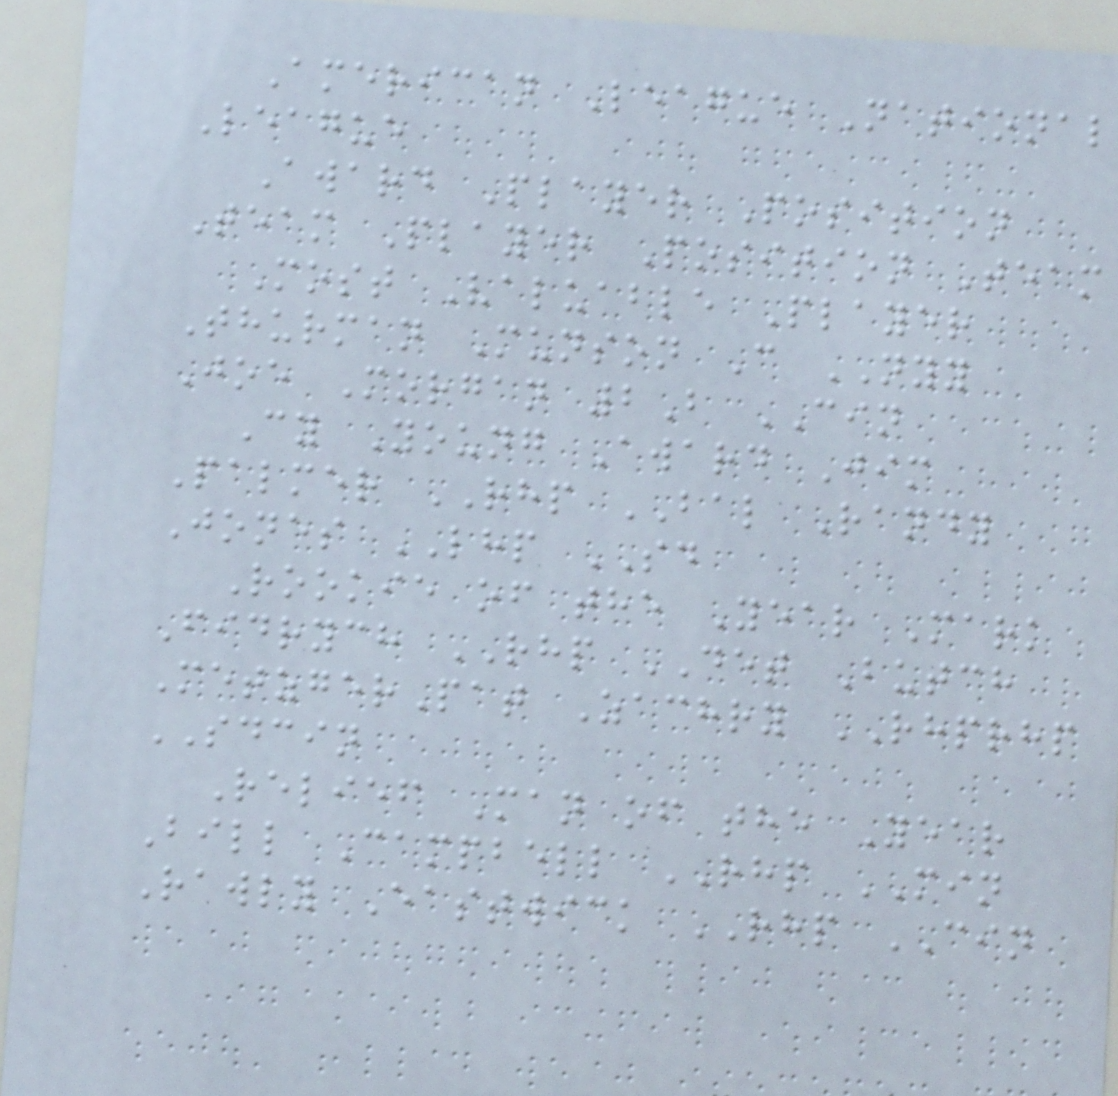American League National
League
Award Player Position
Team Player Position Team
Most Valuable Player
Thurman Munson C NYY
Joe Morgan 2B CIN
Cy Young Award Jim
Palmer RHP BAL Randy
Jones LHP SD
Rookie of the Year Mark
Fidrych RHP DET Butch
MetzgerPat Zachry RHPRHP
SDCIN
Relief Man of the Year
Bill Campbell RHP MIN
Rawly Eastwick RHP CIN
